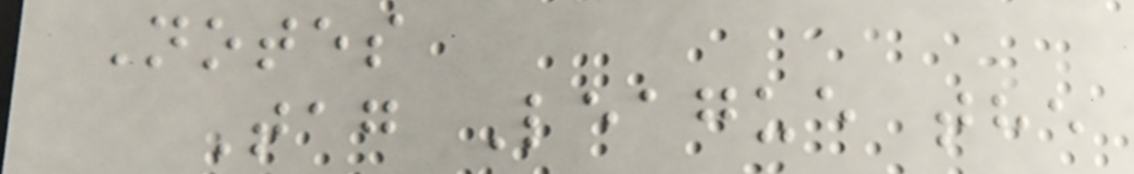Notes
Tag League the
